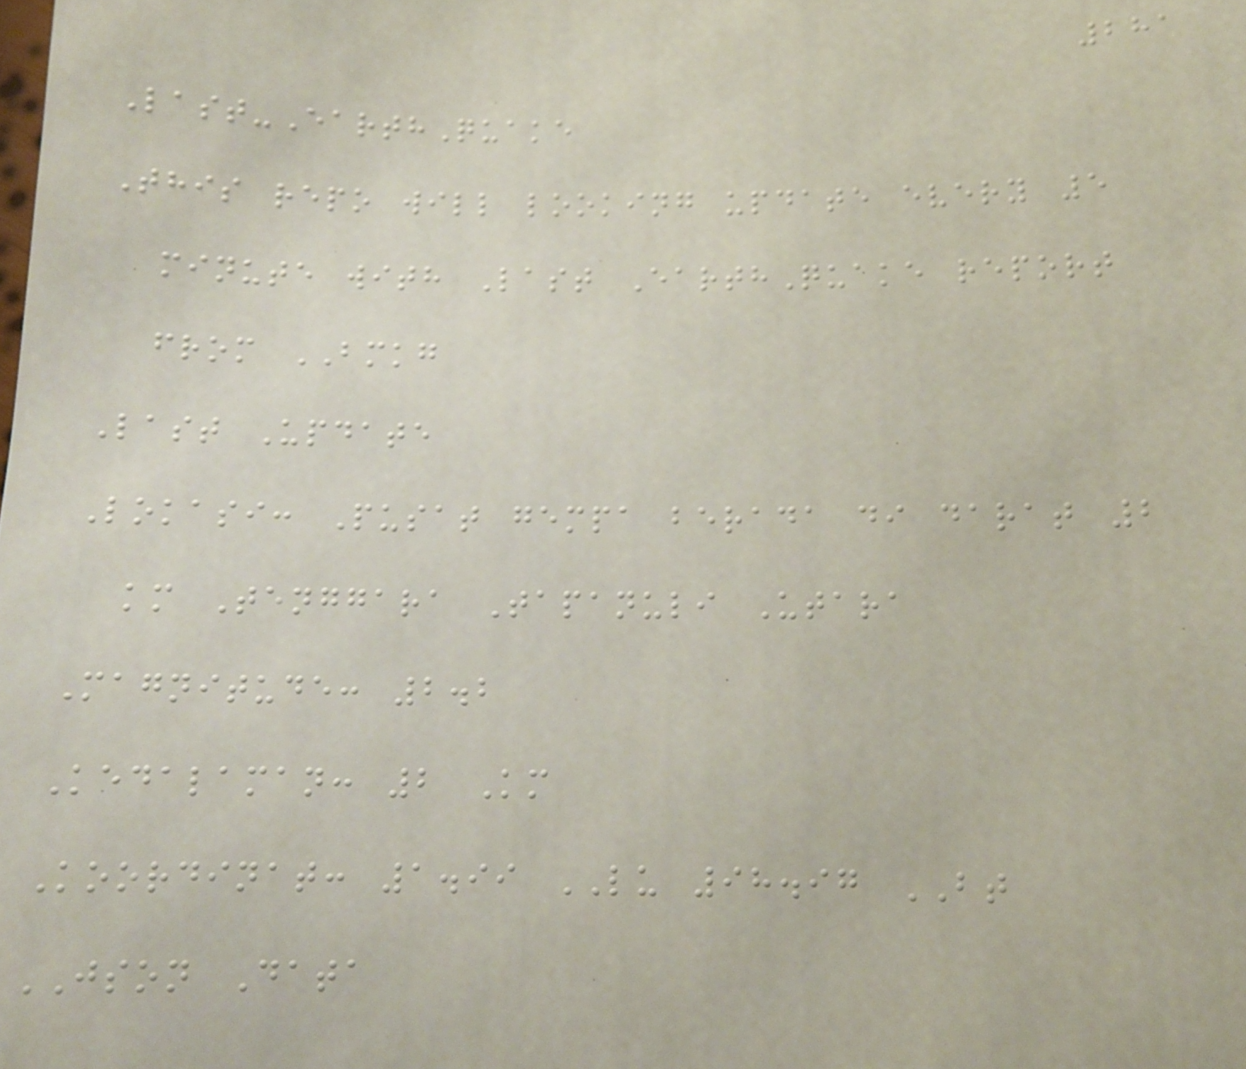281
Last-EarthQuake
This repo will looking update every 5
minute with Last EarthQuake report
from BMKG
Last Update
Lokasi: Pusat gempa berada di darat 2
km Tenggara Tapanuli Utara
Magnitude: 2.2
Kedalaman: 2 Km
Koordinat: 1.99 LU 98.97 BT
JSON Data
